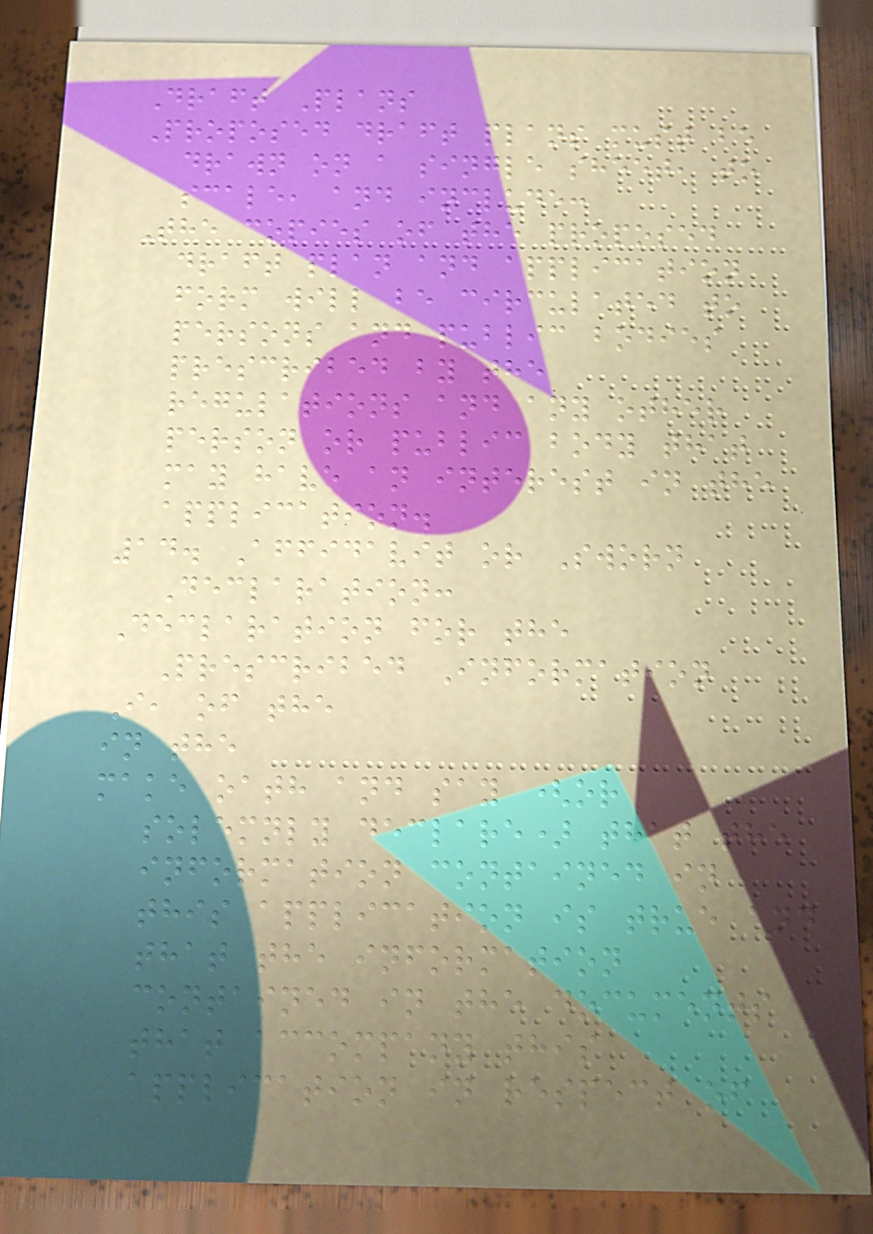Draft Plans
Proposed draft plans must be
drawn on a single sheet, to
scale, and include:
The copies of the proposed
draft plan and application
form will be circulated to
persons and public bodies
prescribed by the
regulations and any other
person or public body that
may have an interest in the
application.
14. Affidavit or Sworn
Declaration:
Declaration for the
Prescribed Information
I, of the
in the
make oath and say (or
solemnly declare) that the
information contained in
this application is true and
that the information
contained in the documents
that accompany this
application in respect of
